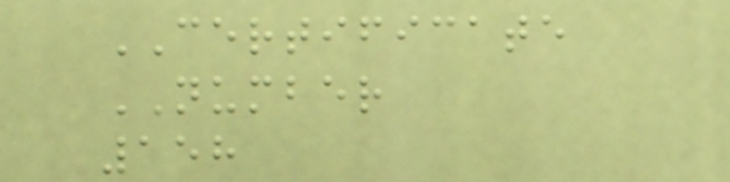CERTIFICATE
NUMBER
158
